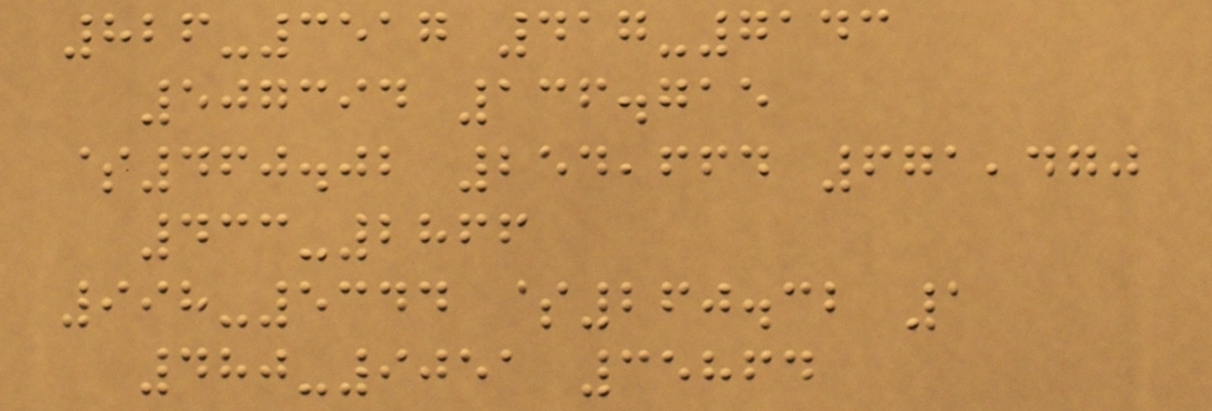826-3517 417-7143
507394 136.715
$460.02 254,664 671,470
433-2866
998-5344 $260.32 1
480-9051 35864
